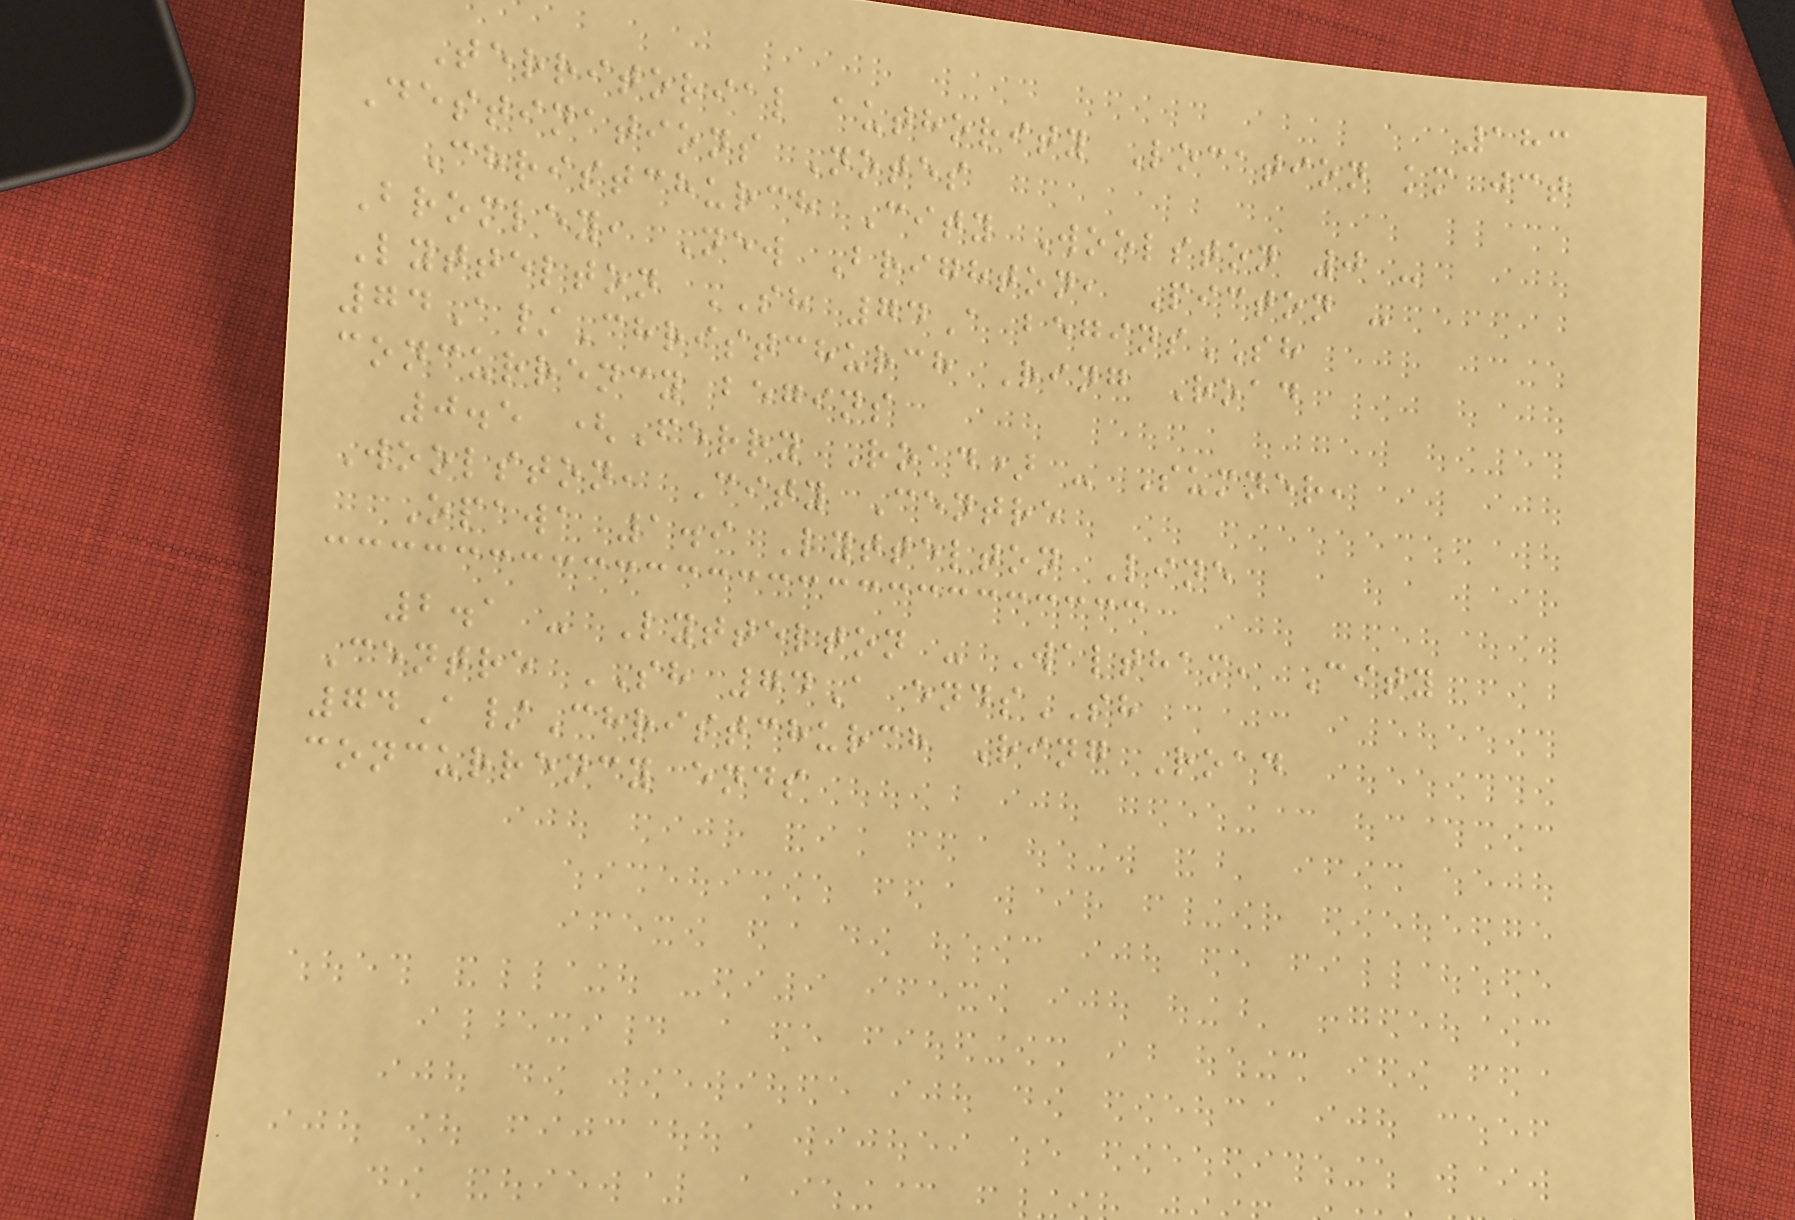183
Territorial authority Location km jct
Destinations Notes
Christchurch City Woolston 0 -
Bromley, New Brighton, Picton -
Lyttelton SH 74A beginsSH
74A/Christchurch Ring Road
concurrency begins
0.5 (Ferry Road) - Sumner,
Woolston, City Centre
Opawa 1.9 Lyttelton Line
2.1 - Lyttelton - Waltham, City
Centre SH 74A endsSH
74A/Christchurch Ring Road
concurrency ends
